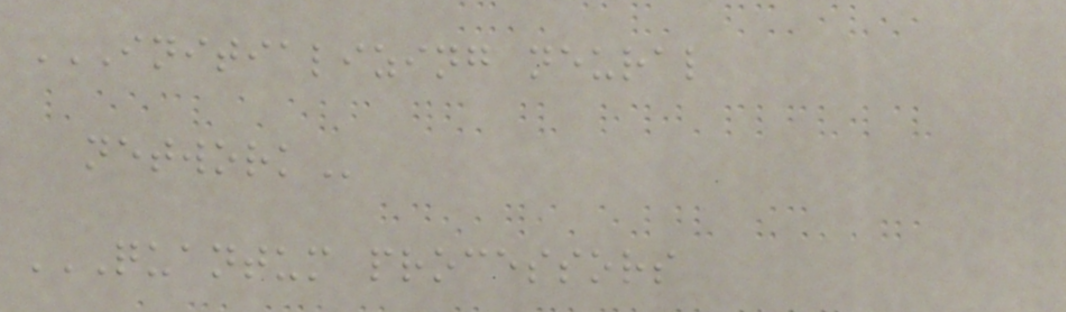INITIALIZING NEURAL
NETWORK
QUANTUM PROCESSORS
